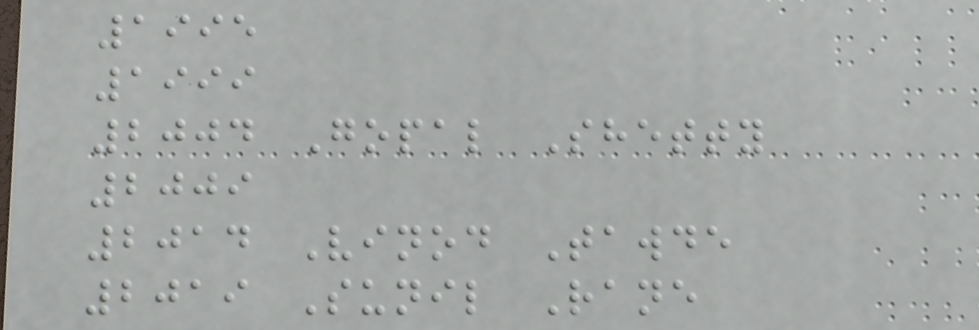1995
1999
2004 Gopal Shetty
2009
2014 Vinod Tawde
2019 Sunil Rane
